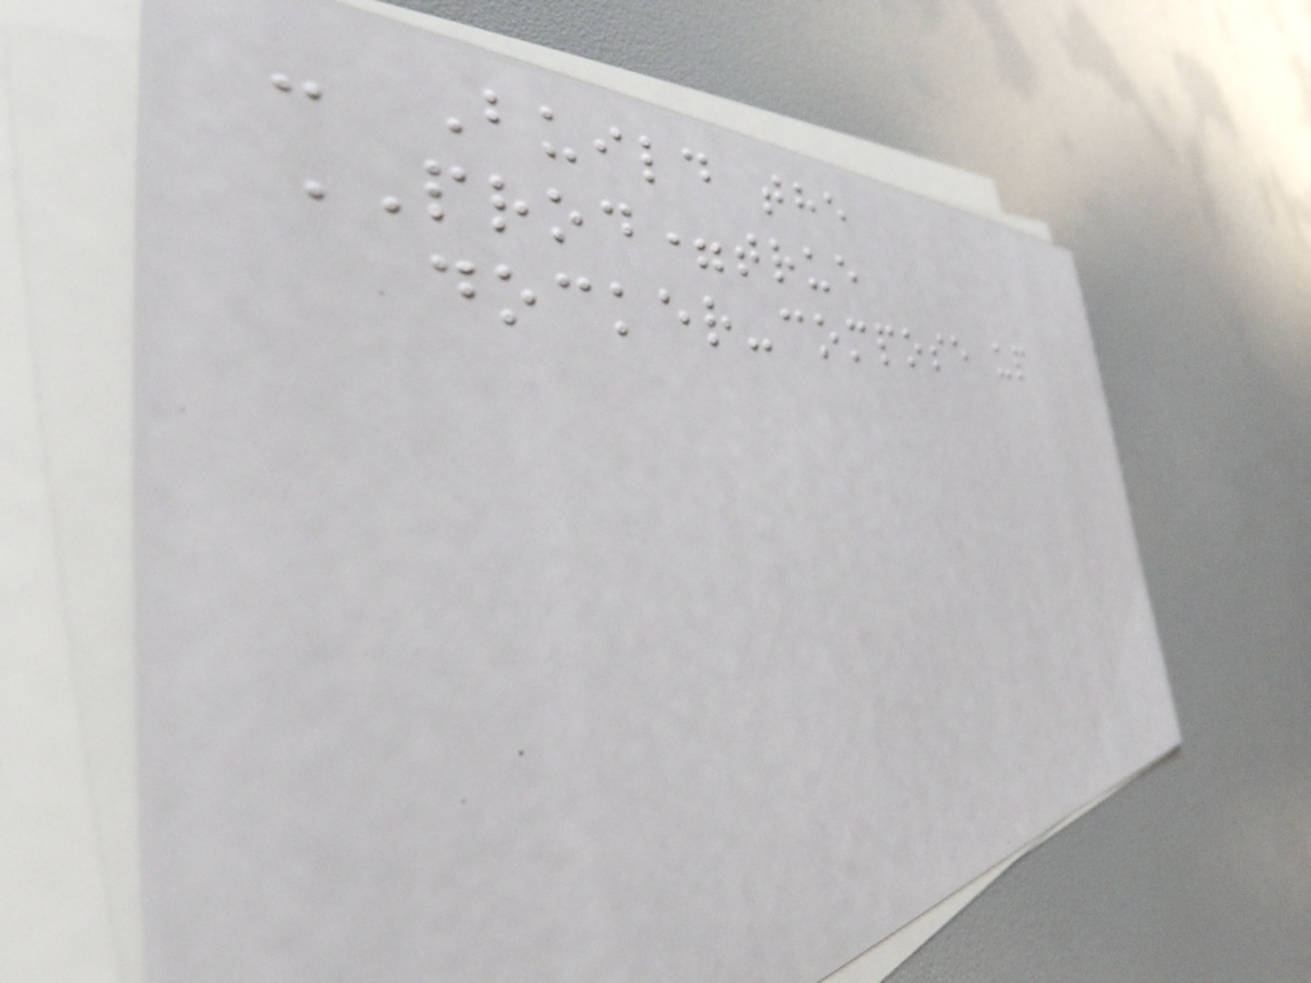- Build the
PROD=true
docker-compose up
